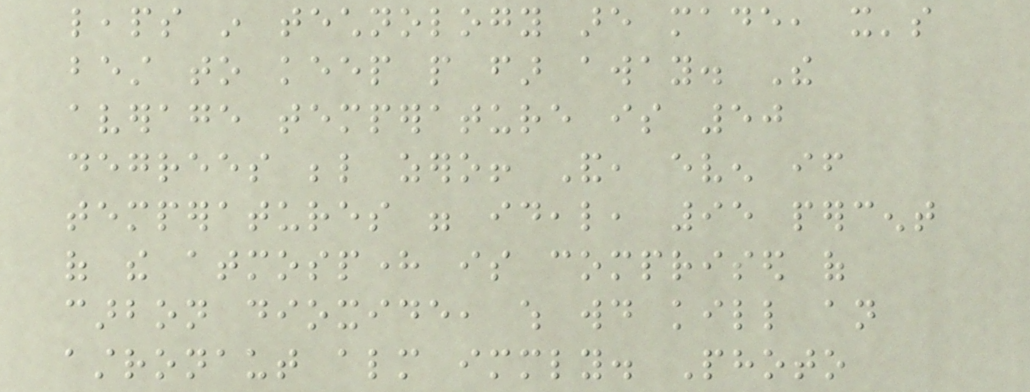leaps in technology are made, it's
best to keep people far away. The
average temperature is 50
degrees below zero! And, even if
temperatures were ideal, 95 percent
of the atmosphere is comprised of
carbon dioxide, which would kill an
astronaut almost immediately. Photo
